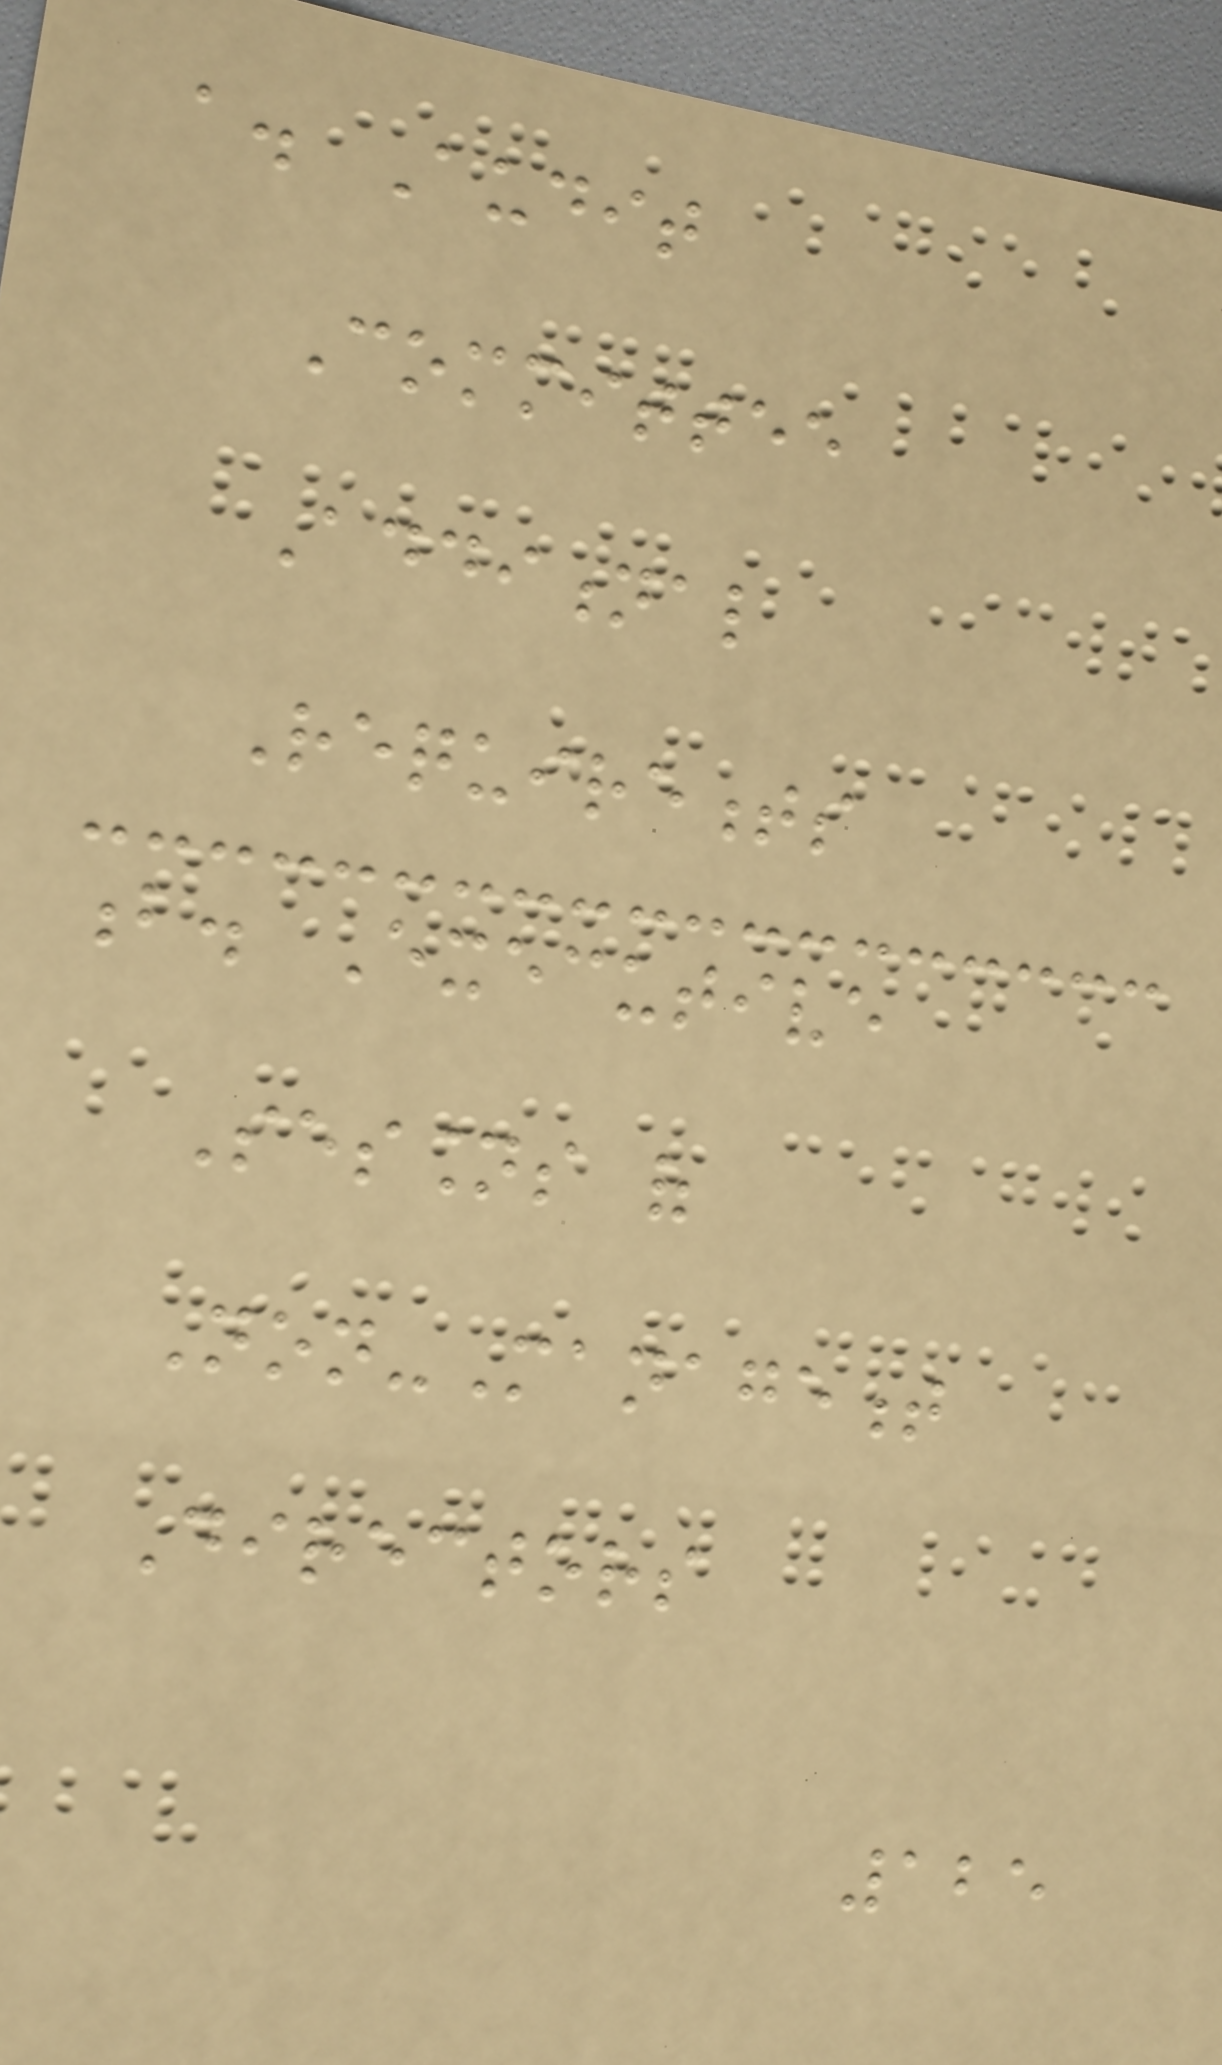a. Audit
Committee
Additional
Requirements
b. Executive
Sessions of
Non-Management
Directors
125
